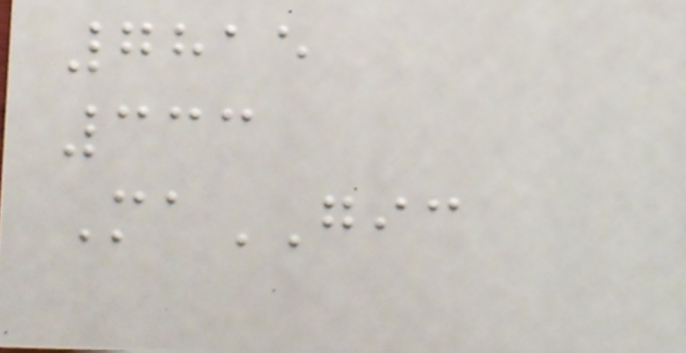7815
333
MaGIC
